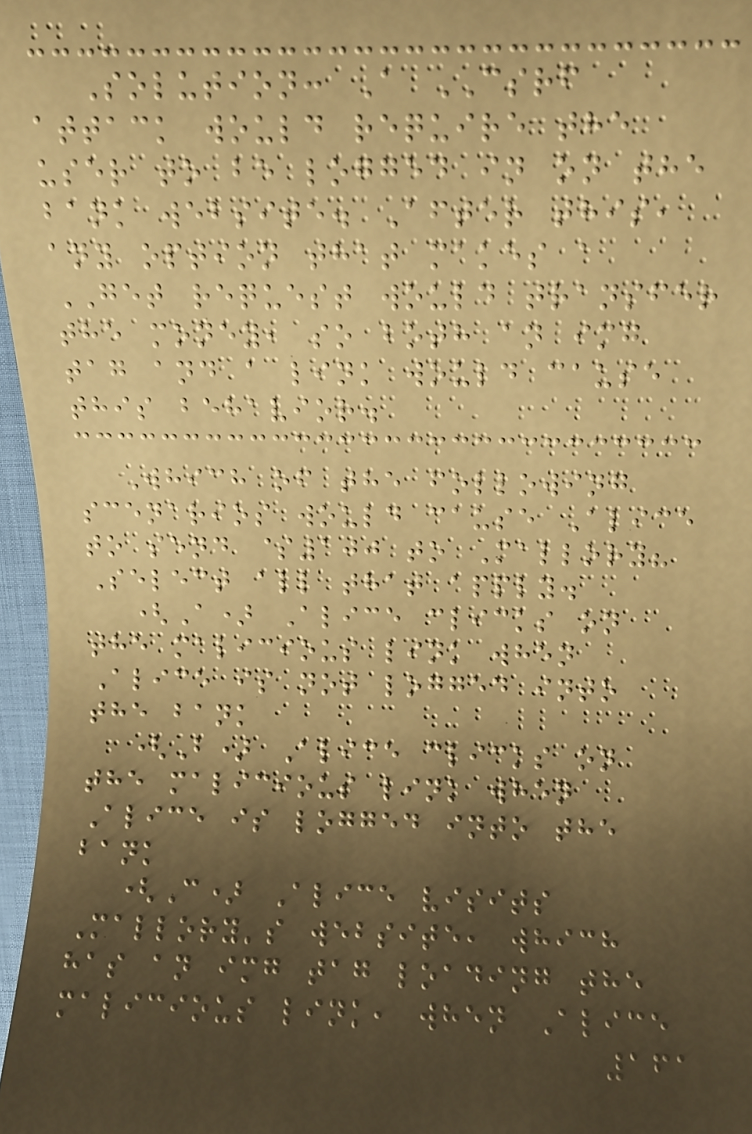Solution: A CSRF
attack would require the
user to be logged in on the
bank website. After this,
any option that makes a
GET request would transfer
the money, so both an img
tag and a link would cause
this behavior.
Which of the following
scenarios would cause Alice
to send $100 to Mallory?
Select all that apply.
(A) Alice clicks on
the malicious link when
Alice is not logged into
the bank
(B) Alice clicks on
the malicious link when
Alice is logged into the
bank
(C) Alice visits
Mallory's website, which
has an img tag loading the
malicious link, when Alice
161
